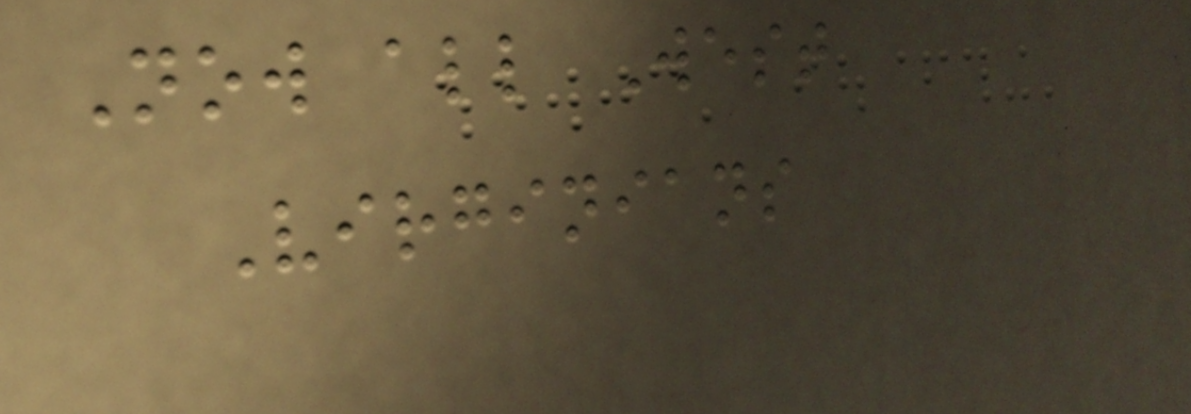Now all West
Virginians
